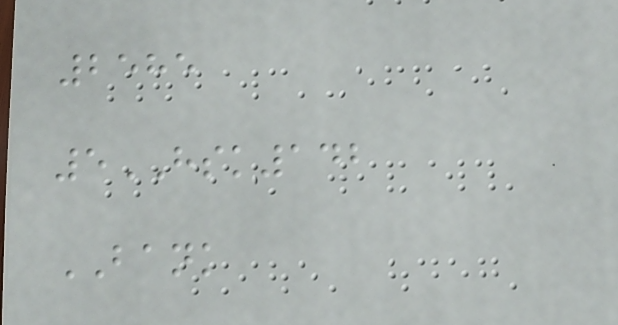2585
5HSK142
BANK
